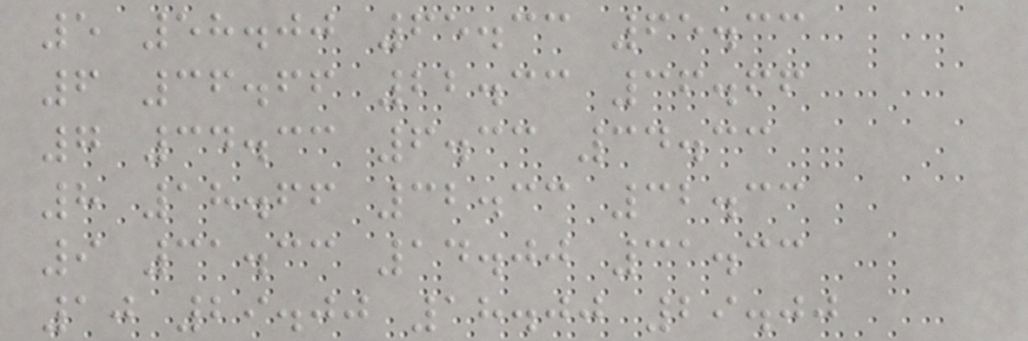5 58.00 65.33 65.33
6 36.66 22.33 36.66
7 34.33 6.33 34.33
8 18.66 32.33 32.33
9 31.33 14.00 31.33
10 29.00 18.00 29.00
